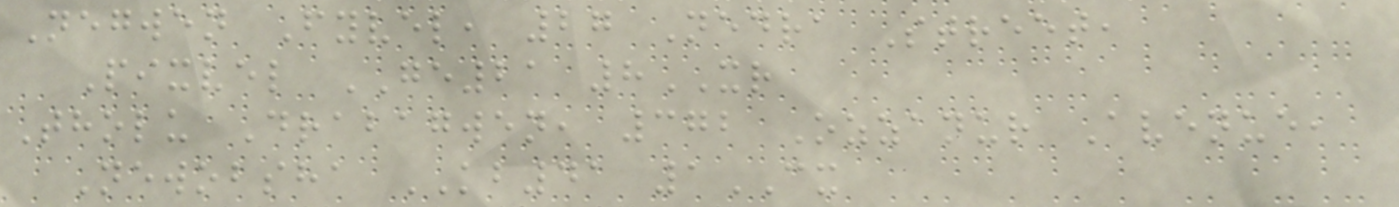Negwen Fyvel, 27 Nedra Street,
Pixvel GE21 8XR
Tholu Drabagwen, 372 Ozzanur Avenue,
Newobsha KB41 1CX
